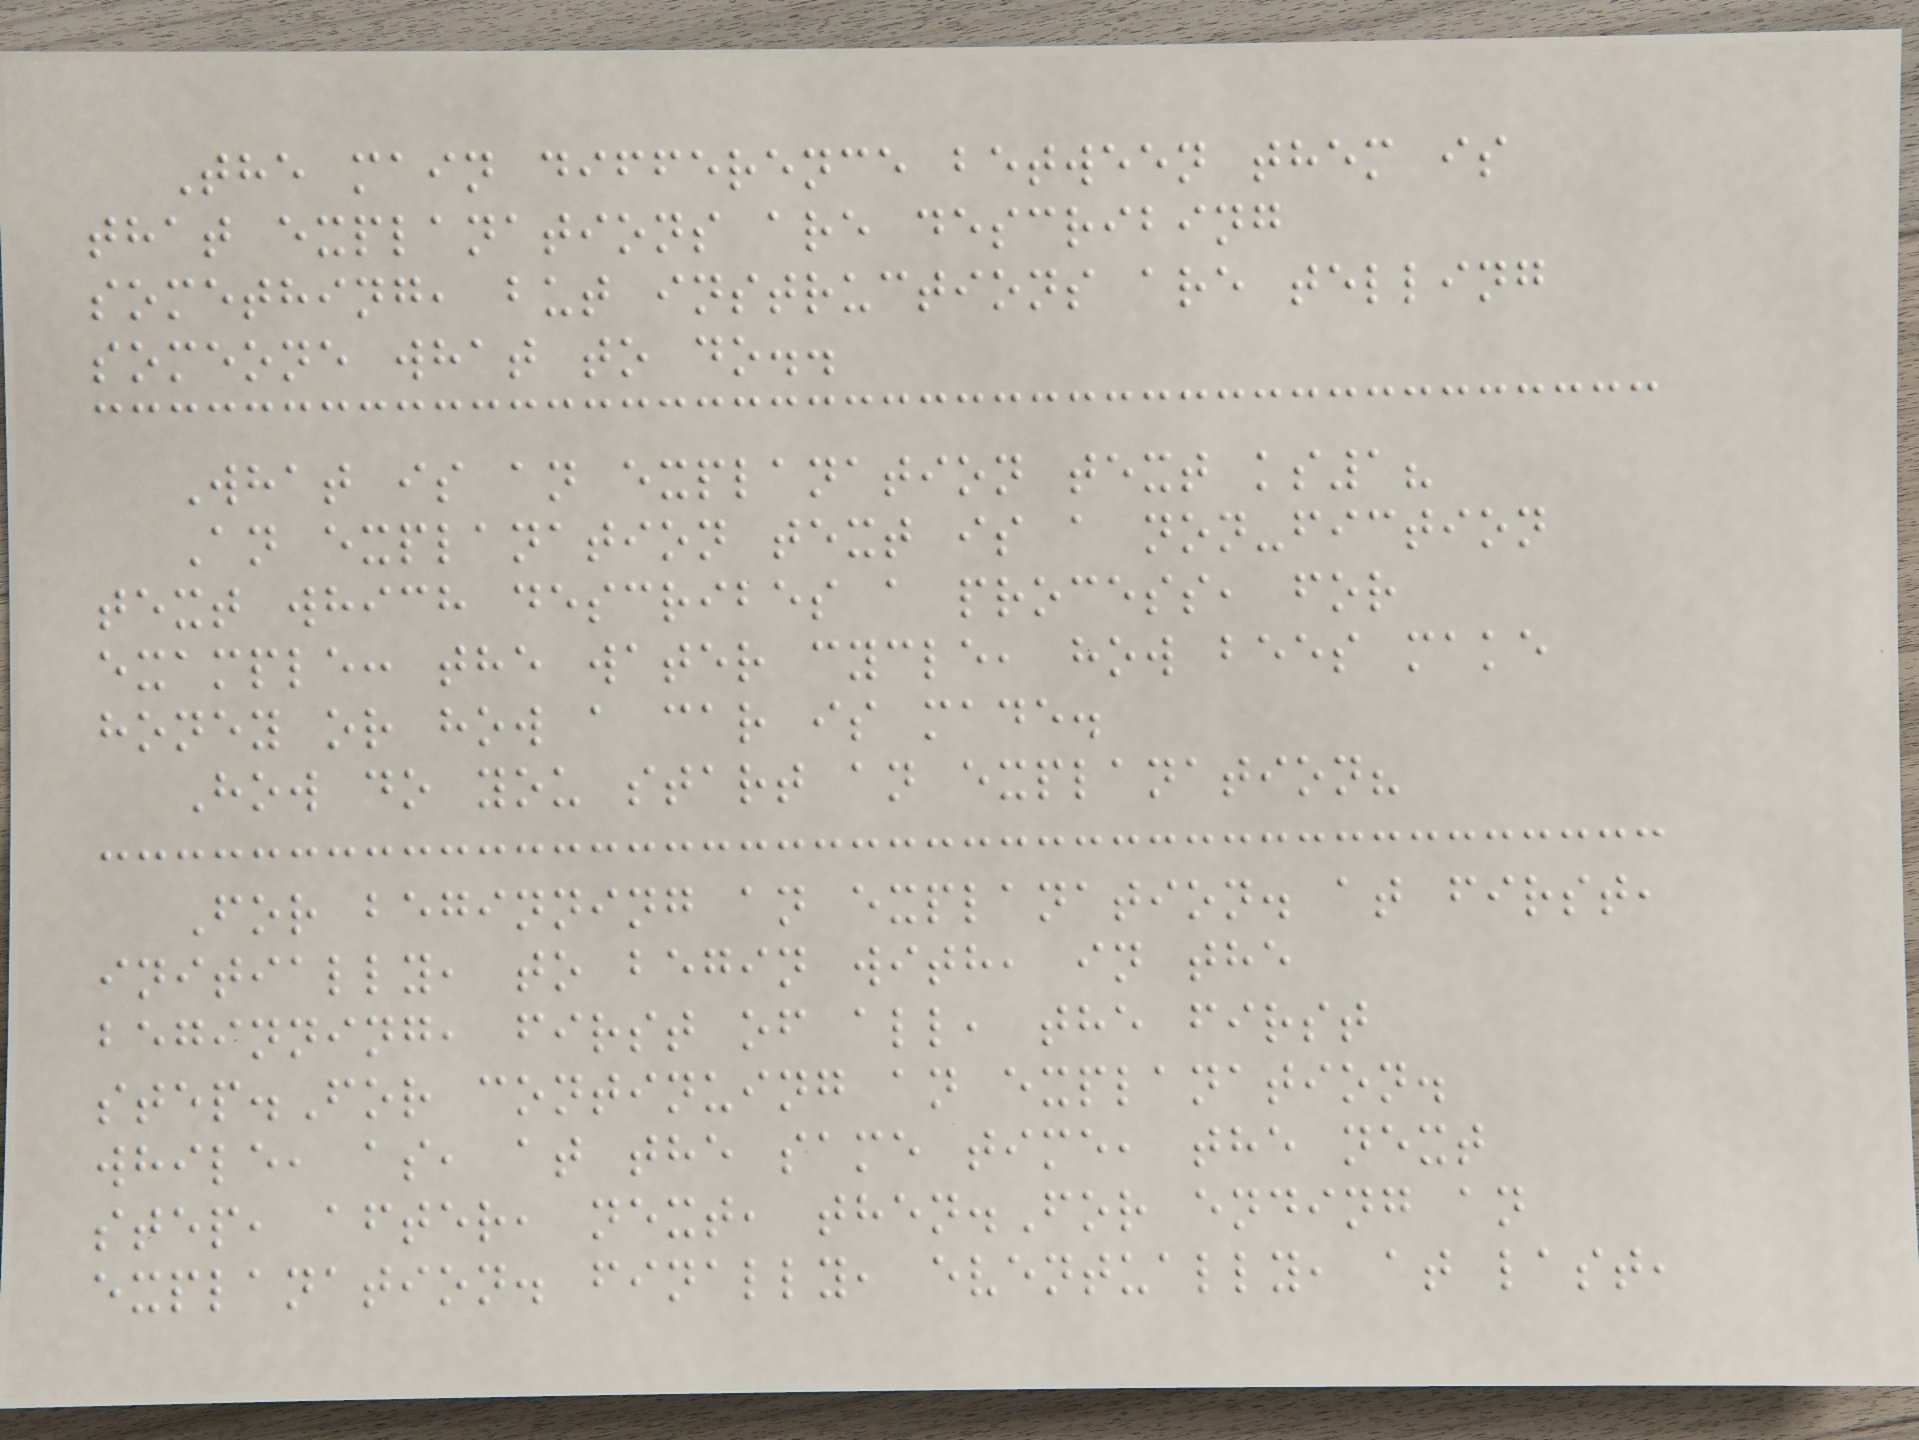The main difference between them is
that explanations are describing
something, but instructions are telling
someone what to do..
What is an explanation text ks1?
An explanation text is a non-fiction
text which describes a process, for
example: the water cycle, how bees make
honey or how a car is made.
How do you start an explanation?
For beginning an explanation. at first,
initially, to begin with, in the
beginning, first of all, the first
step.For continuing an explanation.
while, as, at the same time, the next
step, after, next, then.For ending an
explanation. finally, eventually, at last,
